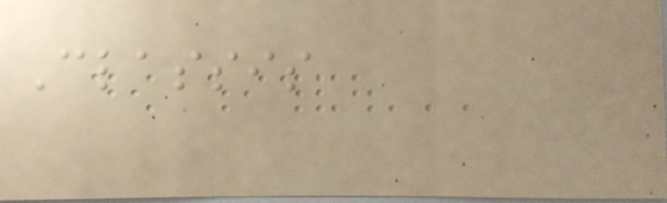Classis
